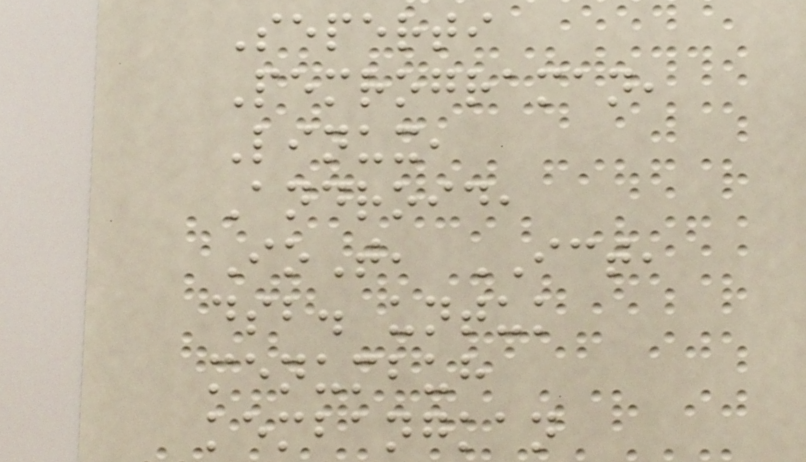Seperti
Pemrograman,
Linux,
Android,
IoT, ICT,
dsb. untuk
menumbuh
kembangkan
